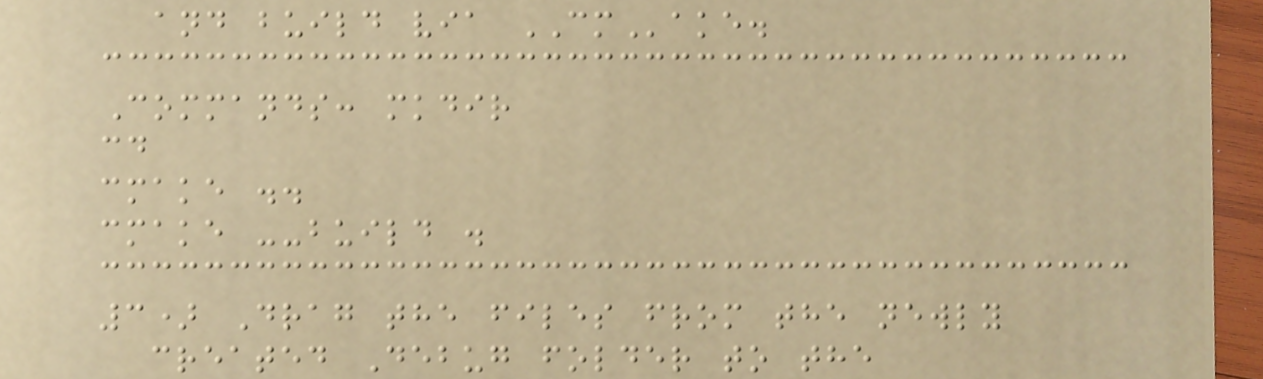and build via CMake.
Commands: mkdir
cd
cmake ..
cmake --build .
3) Drag the files from the newly
created Debug folder to the
